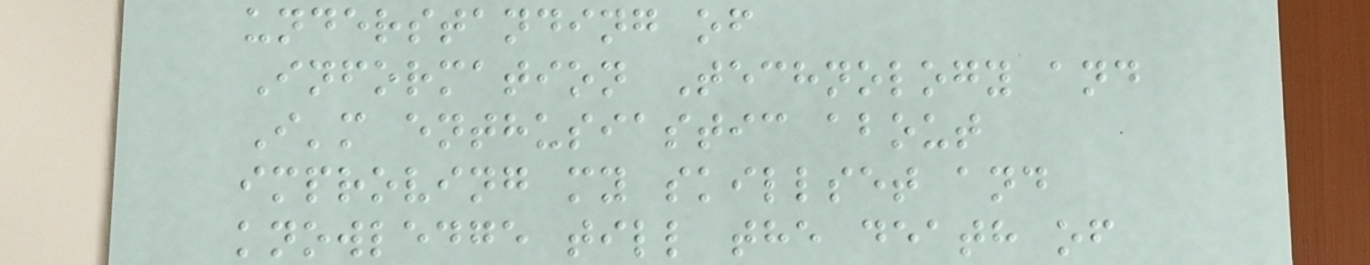understanding of
Information Technology and
I'm enthusiastic about
improving my skillset and
knowledge till the death of
